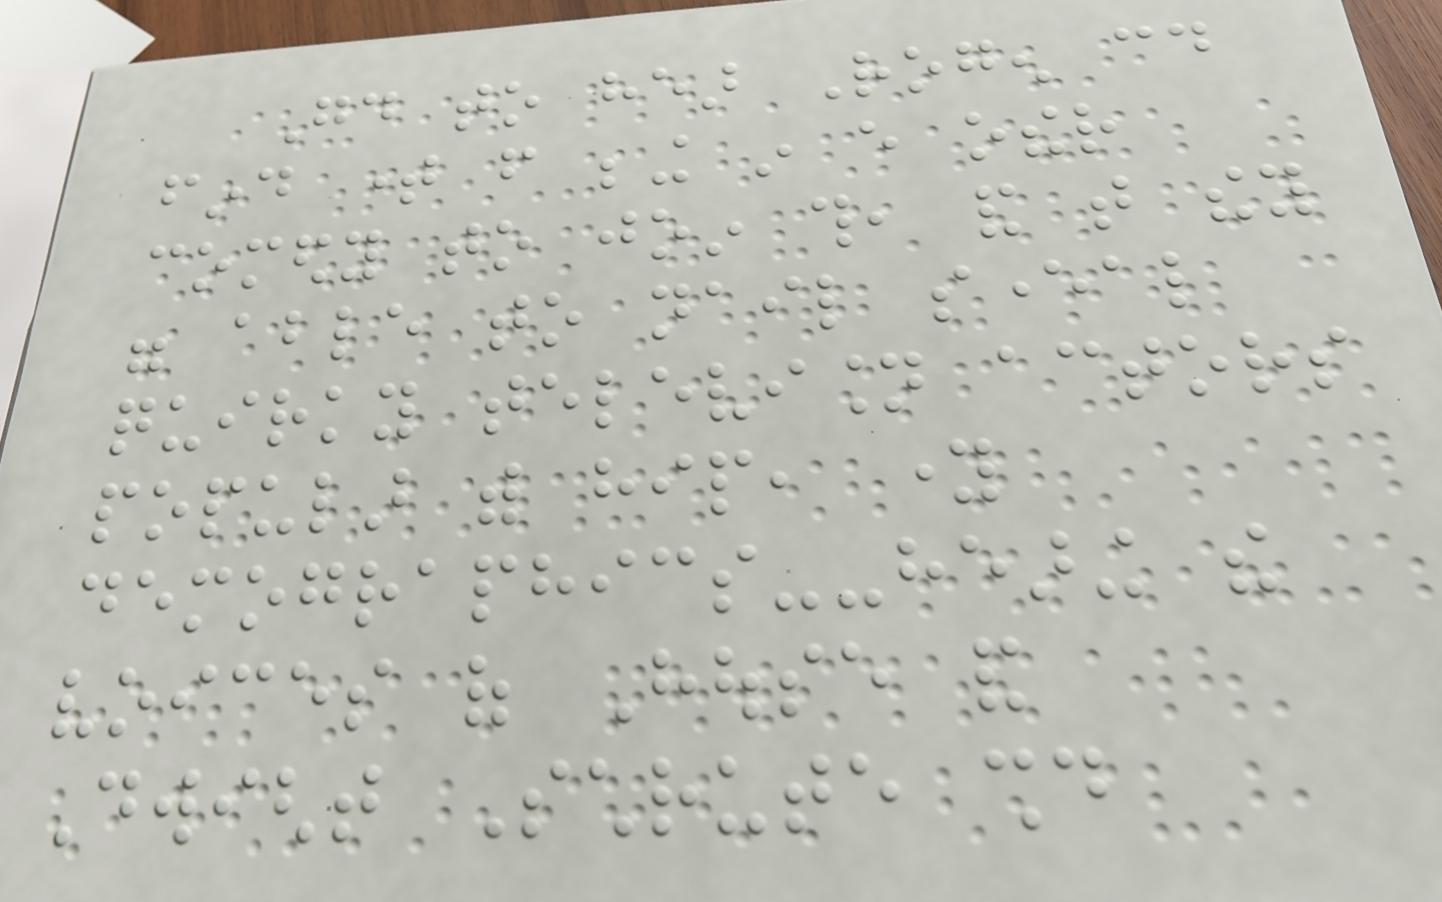Good to hear Rogen could
find time from being in every other
comedy to join this, and that they
were able to nail several
quirky television actors
popular with hip, young
demographics--hearing the
voices of House and
Dwight Schrute should
